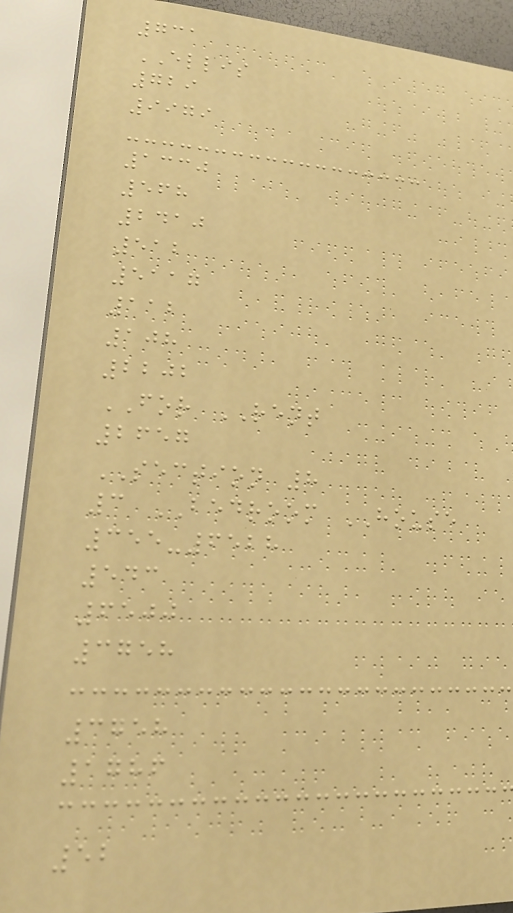731
ELLIS
729
9979
1330
568
2410
512
5117
112
108
2202
FOR RENT
2657
SECTION 8
3 BEDROOM HOUSE
355-6528
543
6500
3758
3758
1786
52
